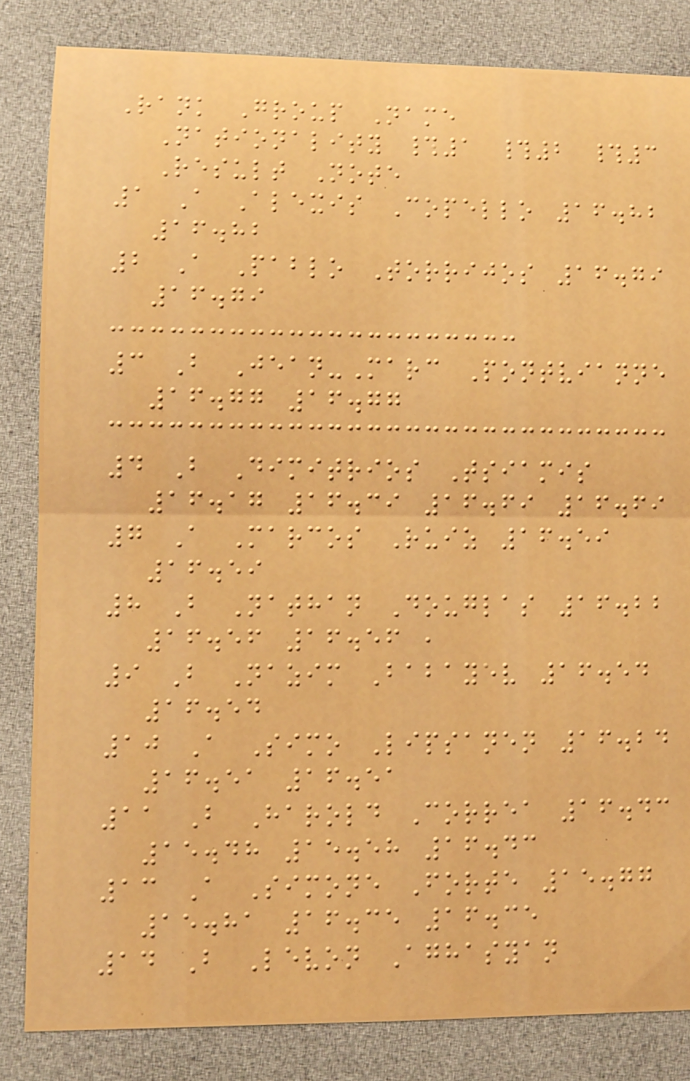Rank Group Name
Nationality #1 #2 #3
Result Note
1 A Alexis Copello 16.82
16.82
2 A Pablo Torrijos 16.79
16.79
3 B Jean-Marc Pontvianne
16.77 16.77
4 B Dimitrios Tsiamis
16.17 16.39 16.69 16.69
7 A Marcos Ruiz 16.59
16.59
8 B Nathan Douglas 16.22
16.56 16.56 ,
9 B Nazim Babayev 16.54
16.54
10 A Simo Lipsanen 16.24
16.51 16.51
11 B Harold Correa 16.43
15.48 15.58 16.43
13 A Simone Forte 15.77
15.81 16.35 16.35
14 B Levon Aghasyan
